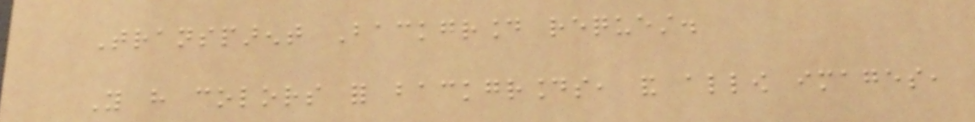Transparent Background request.
You have colors for backgrounds, and allow images,
